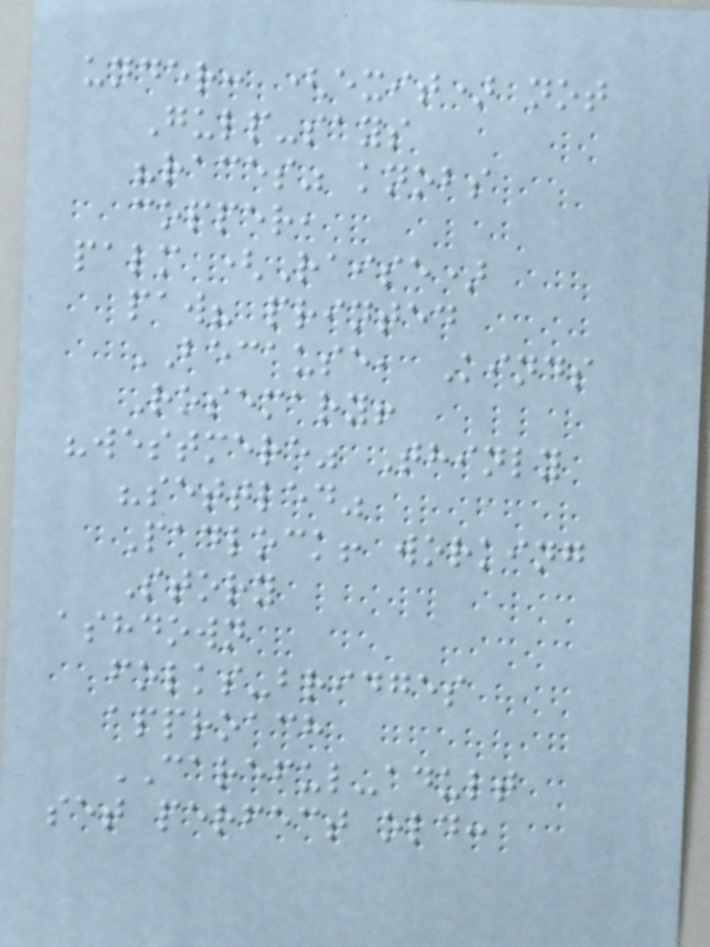under: (exit) not
Gulp-says
"races" knobs
copper,
palm (Raise)
paw? printed
BECAUSE, Kinds
Rosemary!
"westmere" Thinly
"settled"
Padlock! working
Story
ashdown
folks-bridges
approach
CAREFUL-adult
set perfect old:
